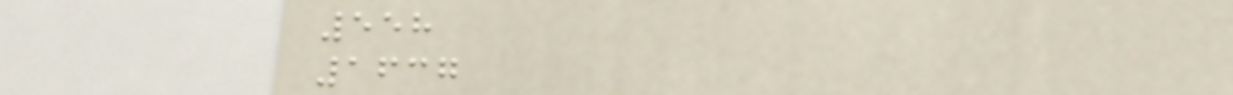558
1637
